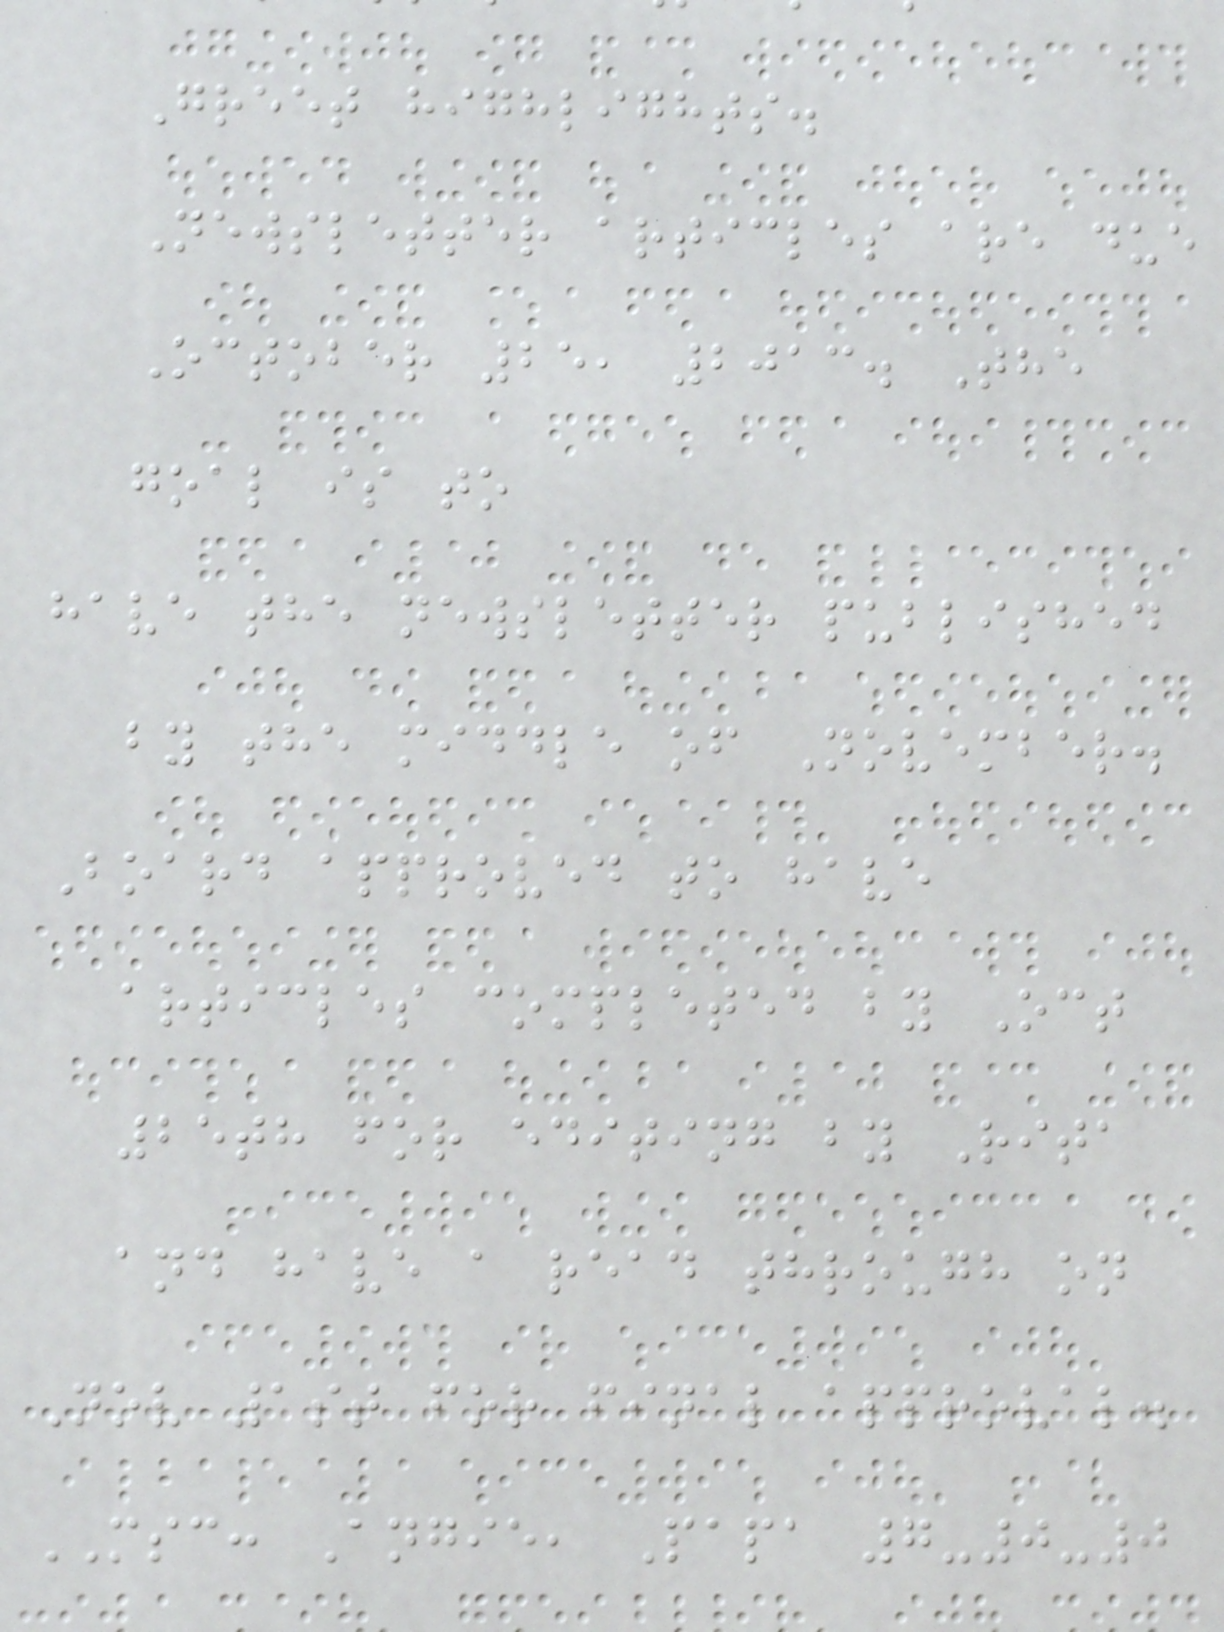Greet highlights.
Newsletter articles are due
October 25, 2013. The
goal is to
have the newsletter published
by the middle of November.
Board approved to have
articles completed by Oct
25th for editing by Rita
and have a read through on
Nov 1st for final approval.
MSC: Angie, Papa 7-0-0
